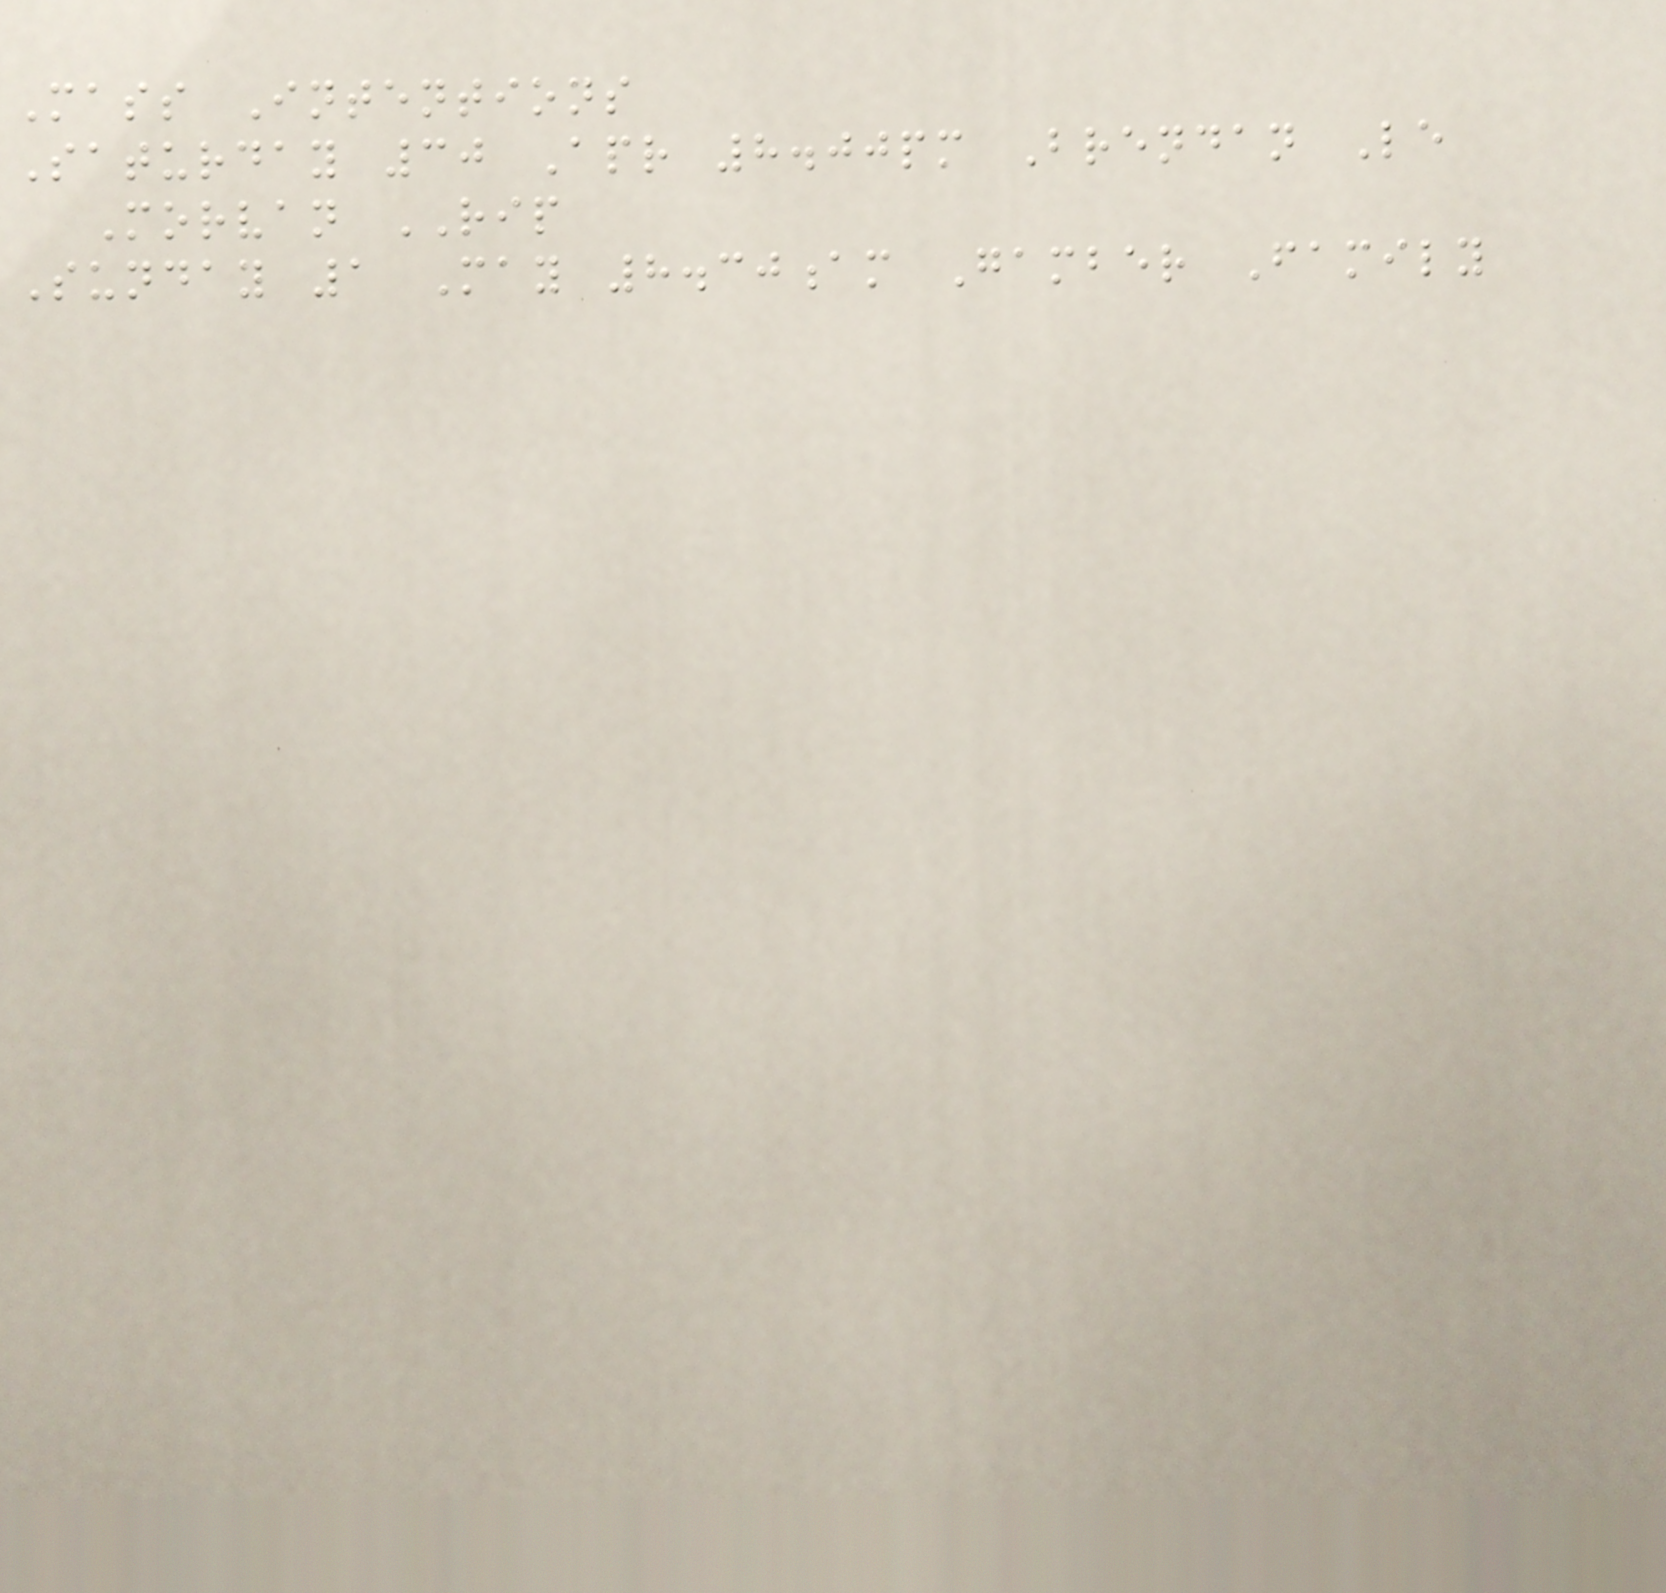Mass Intentions
Saturday 30 Apr 8.00pm Brendan Le
Morvan RIP
Sunday 1 May 8.30am Gamber Family
